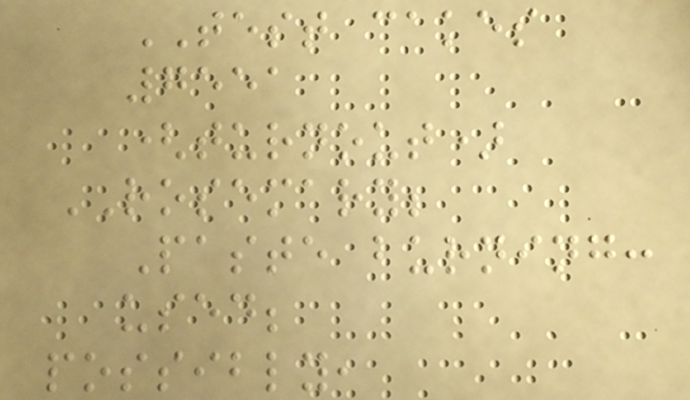TEST cakes
7551
(turnout)
ROSEMARY;
Paste burning:
used;
possibly,
